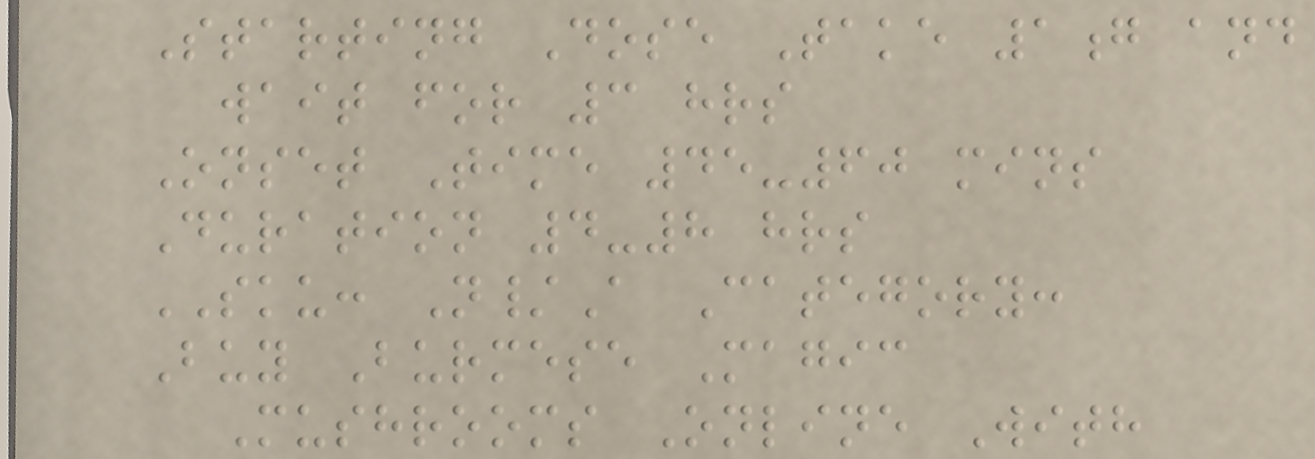Starting Dose Take 1g and
wait for 3 hrs
Onset Time 45-60 mins
Duration 4-8 hrs
SKU: N/A Category:
Buy Burmese Magic
Mushrooms Online With
